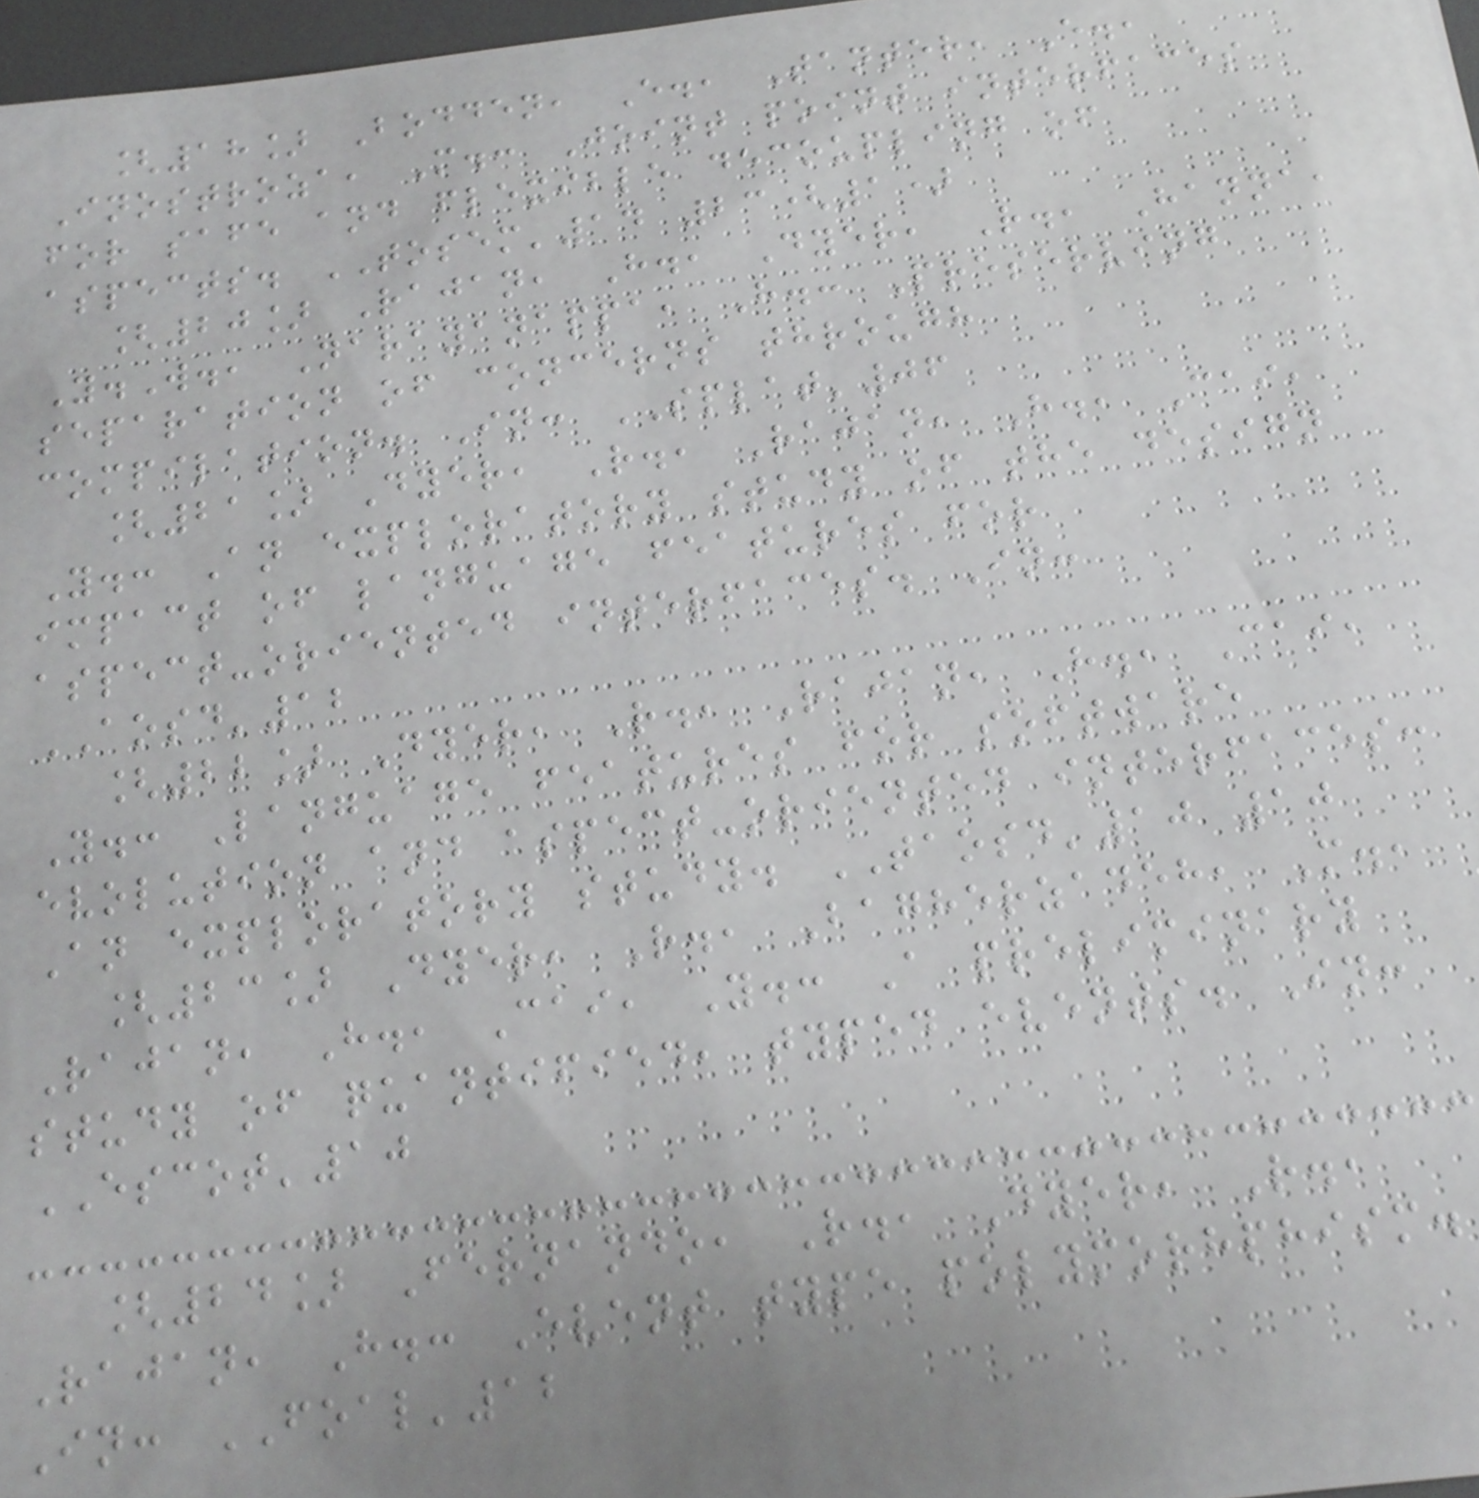[18] Bodden, E., Tanter, E.,
Inostroza, M.: Joint point interfaces
for safe and flexible decoupling of
aspects. TOSEM'14 23(1)
[20] Rajan, H., Dyer, R., Hanna,
Y.W., Narayanappa, H.: Preserving
separation of concerns through
compilation. In: SPLAT'06
[21] Dyer, R., Rajan, H., Cai,
Y.: An exploratory study of the design
impact of language features for
aspect-oriented interfaces. In:
AOSD'12
[22] Dyer, R., Rajan, H., Cai,
Y.: Language features for software
evolution and aspect-oriented interfaces:
An exploratory study. TAOSD'10 10
[23] Dyer, R., Bagherzadeh, M.,
Rajan, H., Cai, Y.: A preliminary
study of quantified, typed events. In:
ESCOT'10
[24] Fernando, R., Dyer, R.,
Rajan, H.: Event type polymorhphism.
In: FOAL'12
